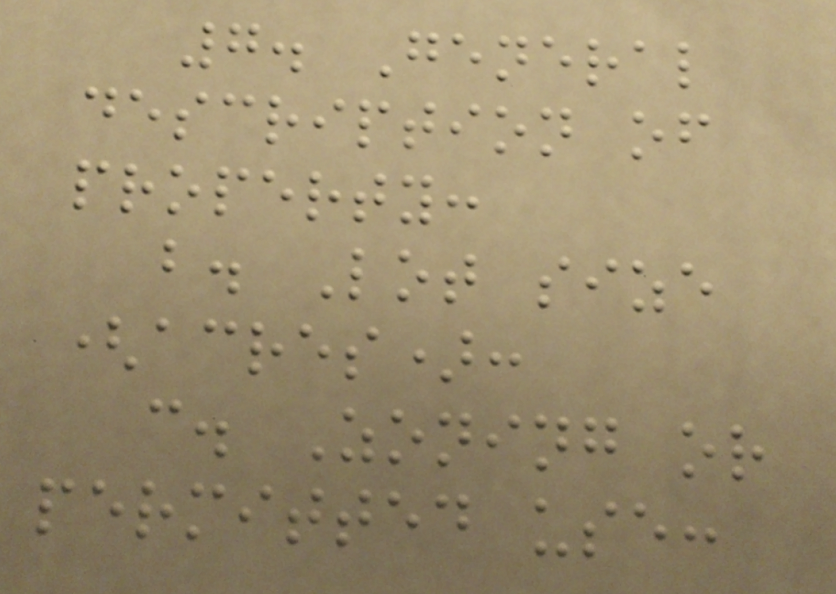7. General
description of
property:
b. Lot size
(acres):
c. Zoning or
permitted use:
